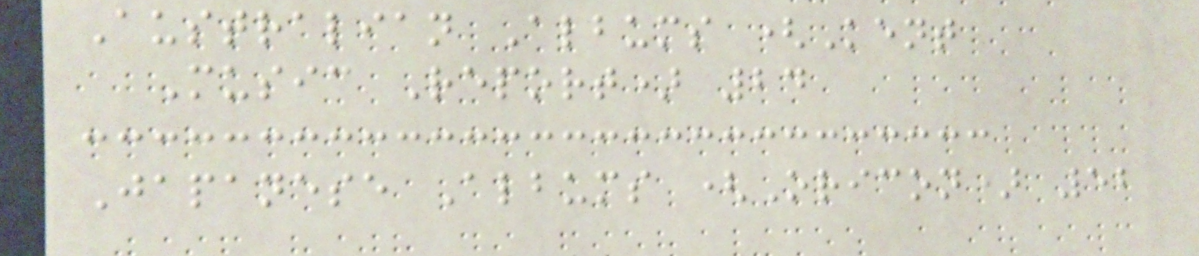Australian Albums (Kent
Music Report) 24
Japanese Albums (Oricon) 52
